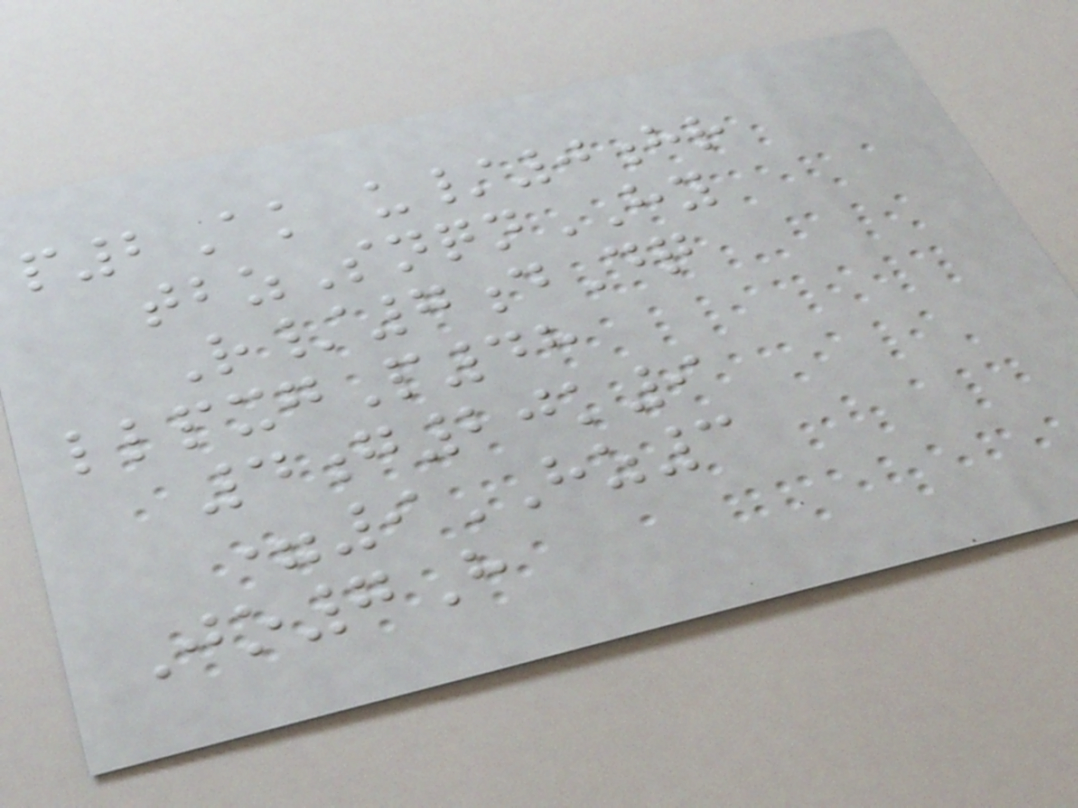p2Ak u/0hr
tbzSnqnHY
R/7dDq
llpxgP48
4g20k9
=9HZ3
Jo7H
